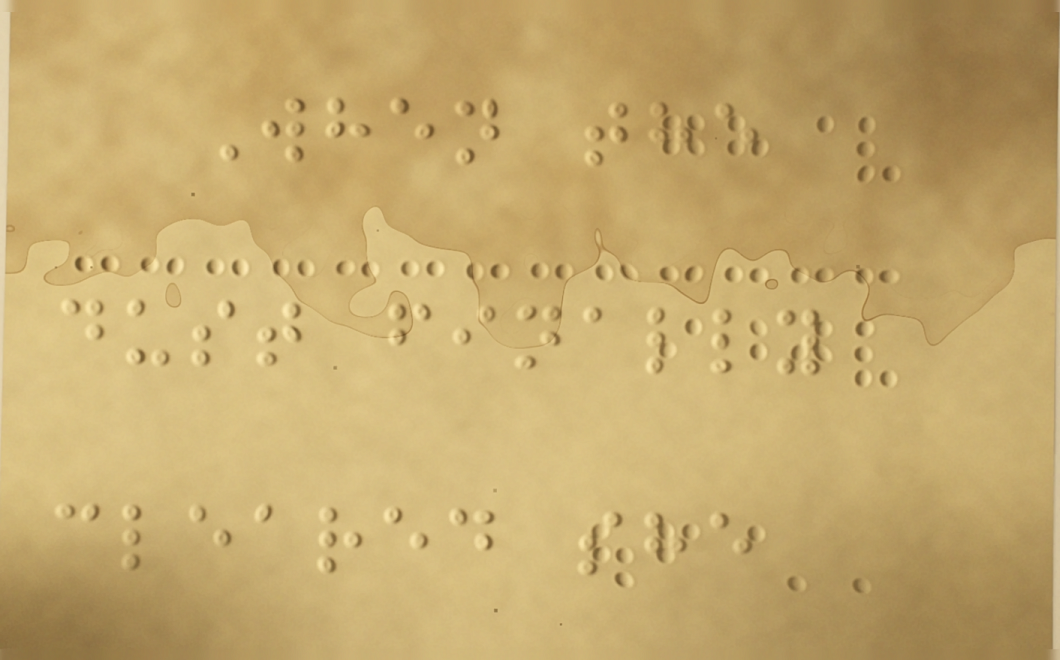When the
dust finally
cleared she
